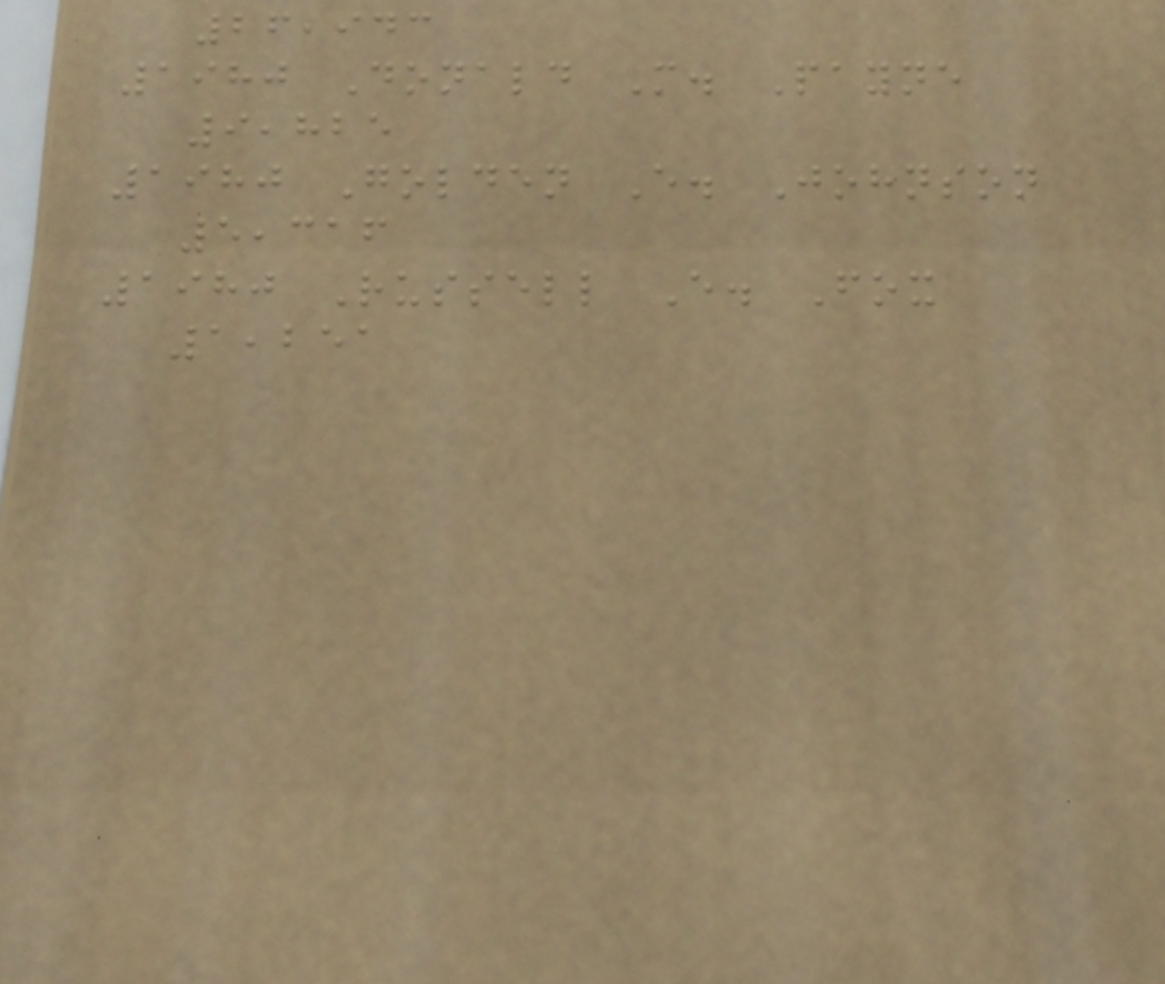26,943
1980 Donald M. Payne
9,825
1980 Golden E. Johnson
5,316
1980 Russell E. Fox
1,251
